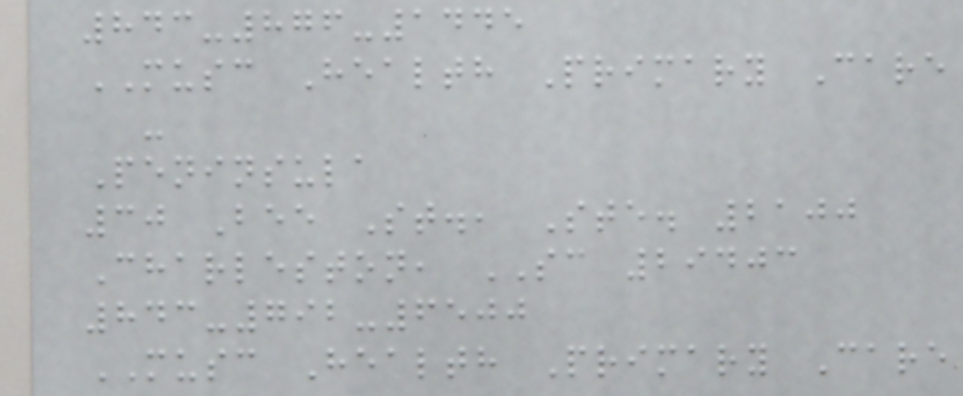843-876-1445
MUSC Health Primary Care
-
Peninsula
30 Bee St., Ste. 2100
Charleston, SC 29403
843-792-6500
MUSC Health Primary Care
